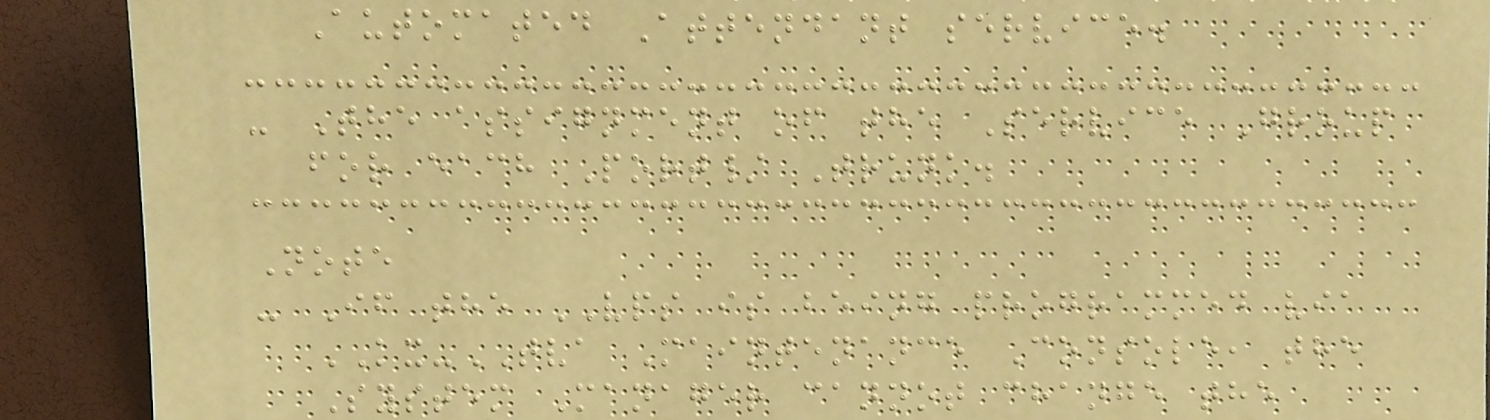Automated Attendant service.
- The assignment of the Service Group
for each Port/ Trunk.
Note
- If the VPS is being programmed via
KX-TVA Maintenance Console, the
System Manager cannot change the
